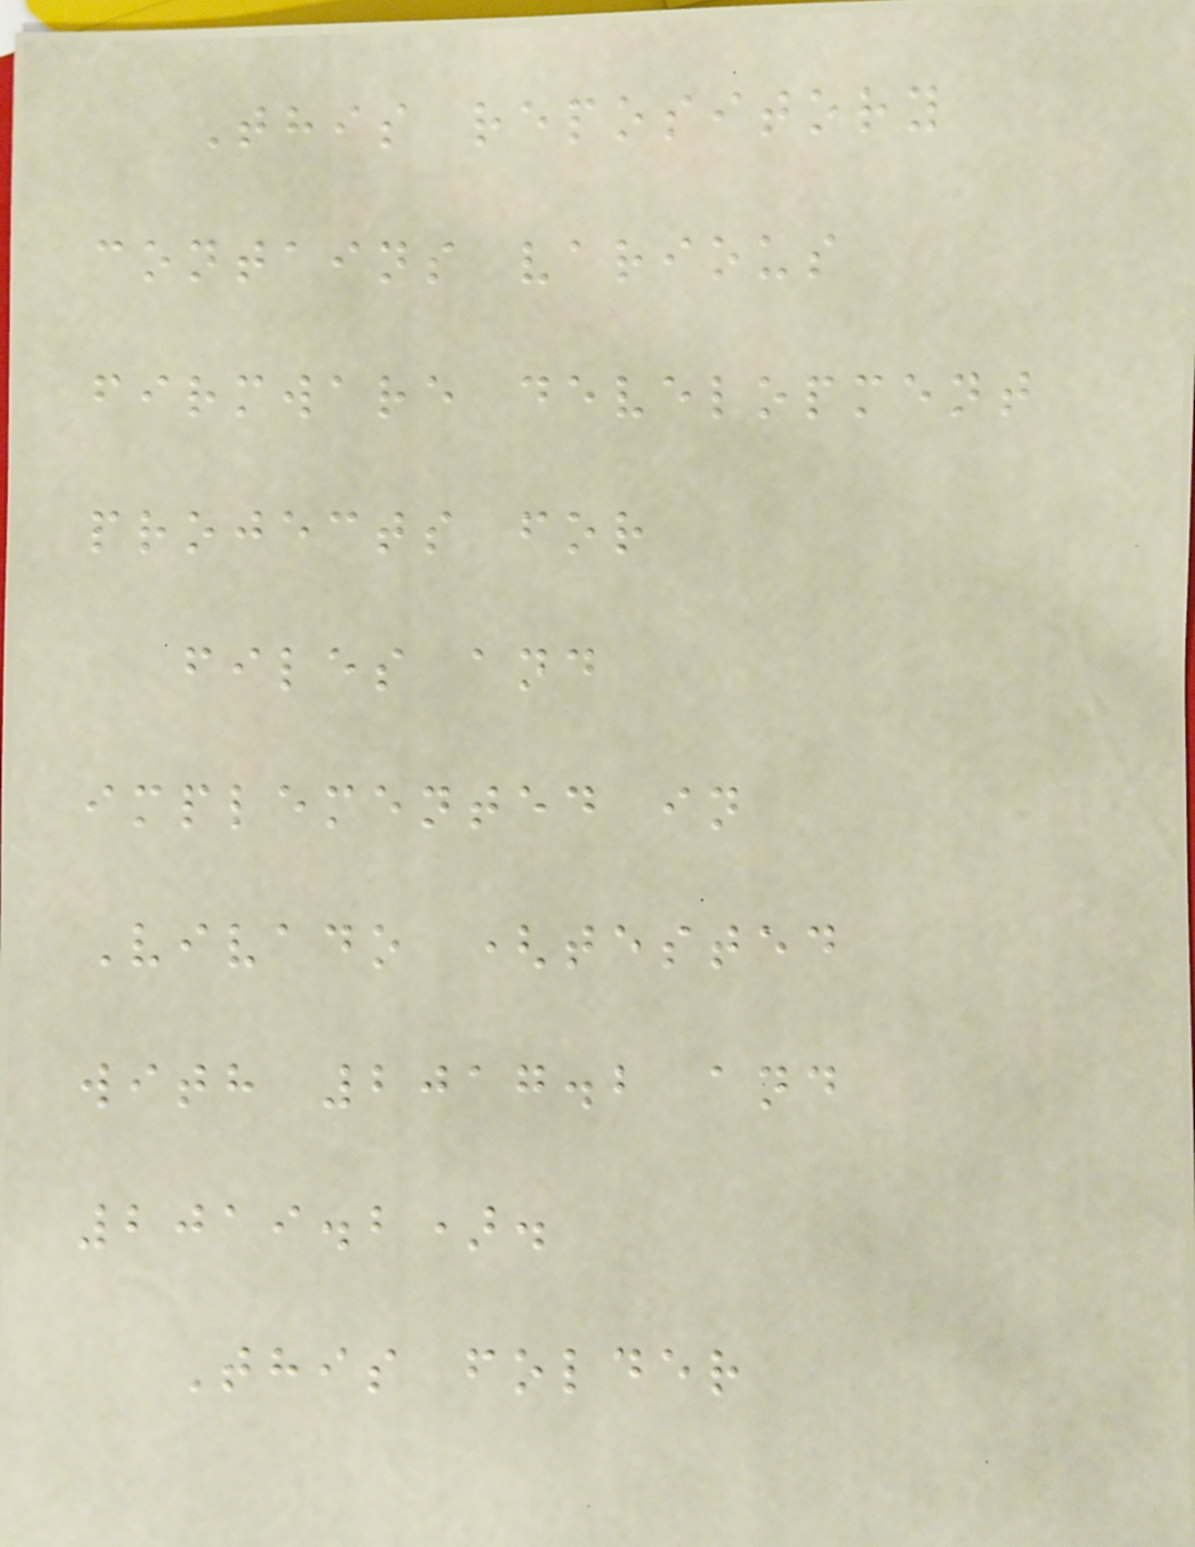This repository
contains various
firmware development
projects for
files and
implemented in
Vivado (tested
with 2017.2 and
2019.2).
This folder
